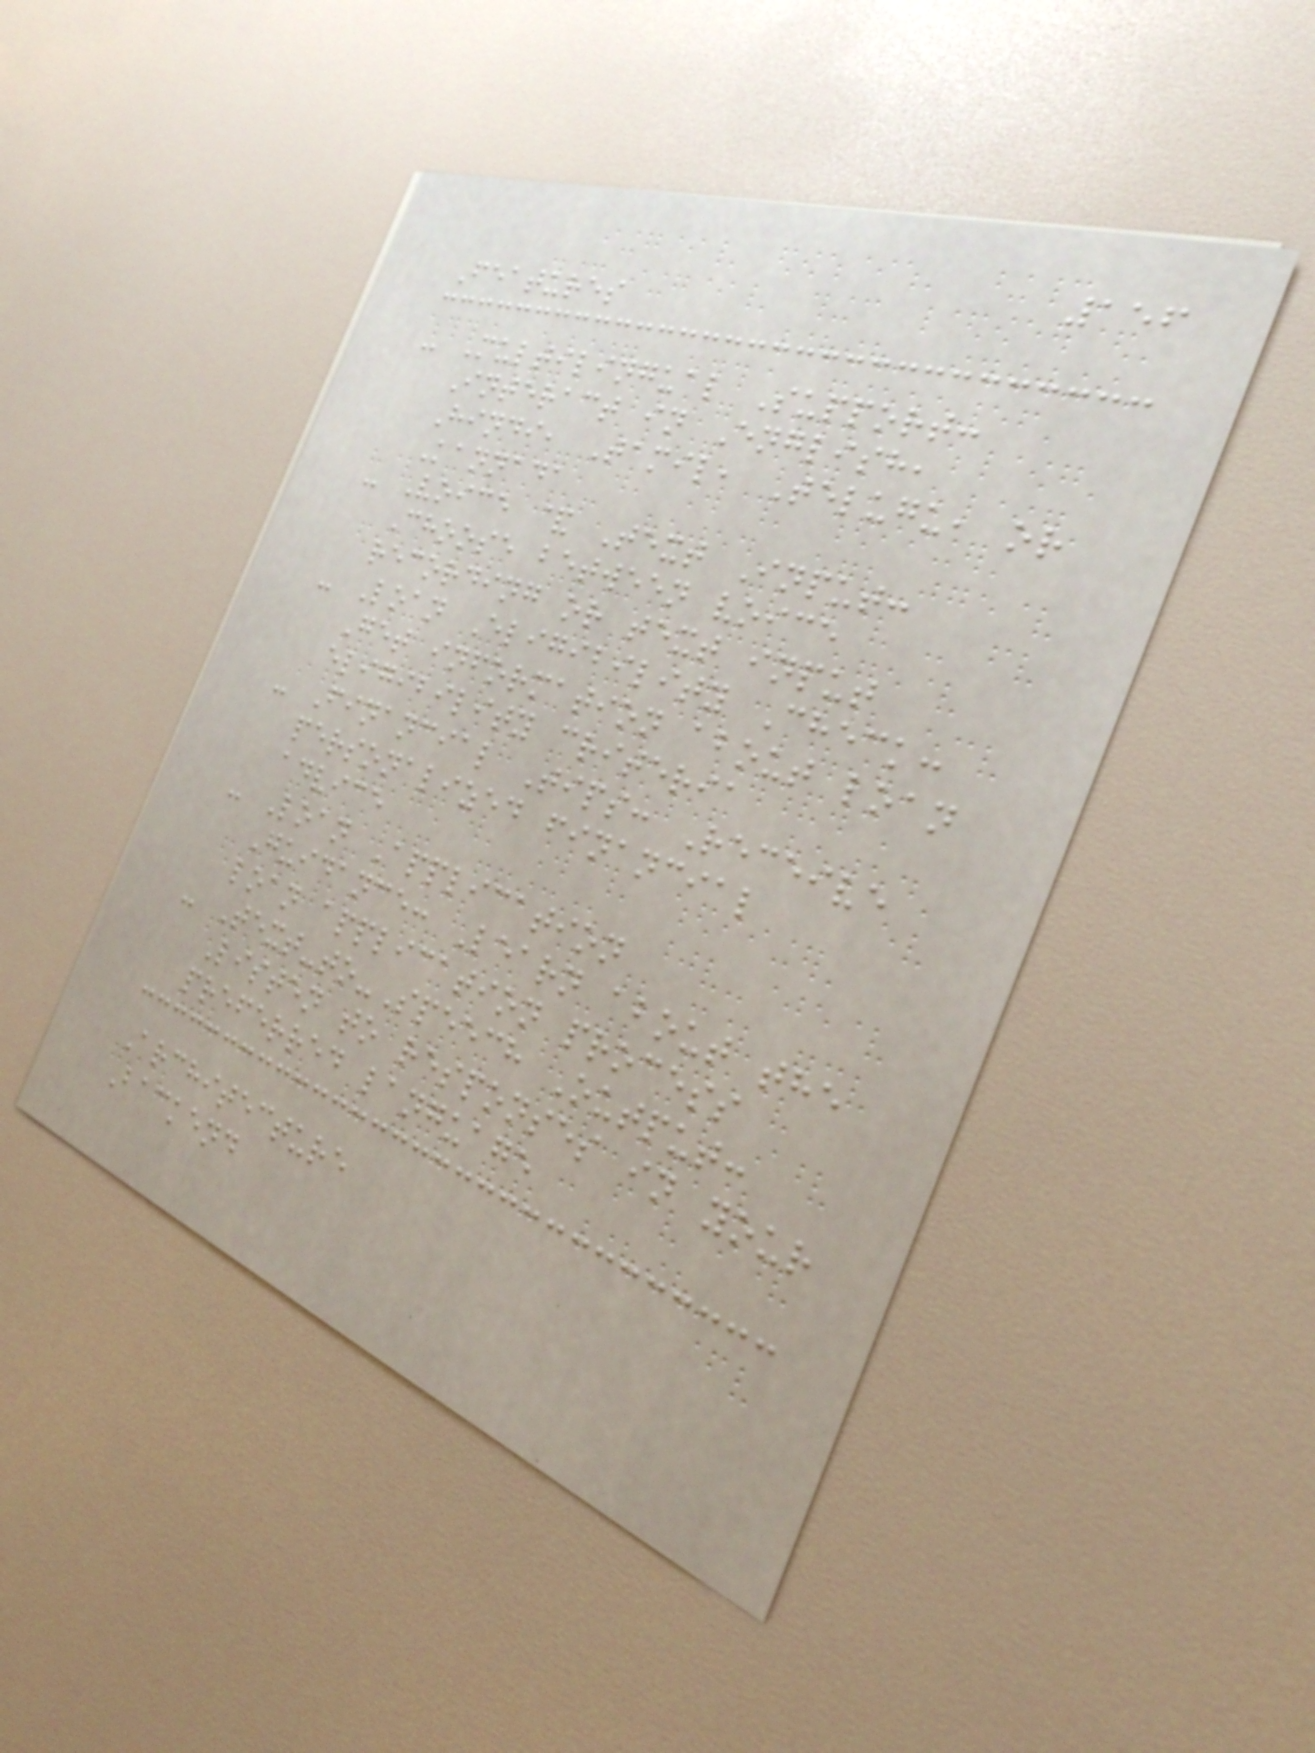156
Features
- Multilingual Support:
Interact in English,
Hindi, Tamil, Telugu, or
Kannada
- Voice & Text Input:
Choose between voice
recording or text input
- Loan Eligibility Check:
Get information about loan
eligibility criteria
- Financial Tips: Receive
personalized financial
advice
- Loan Application
Guidance: Learn about the
loan application process
- Text-to-Speech Output:
Listen to responses in your
preferred language
Architecture
Backend
